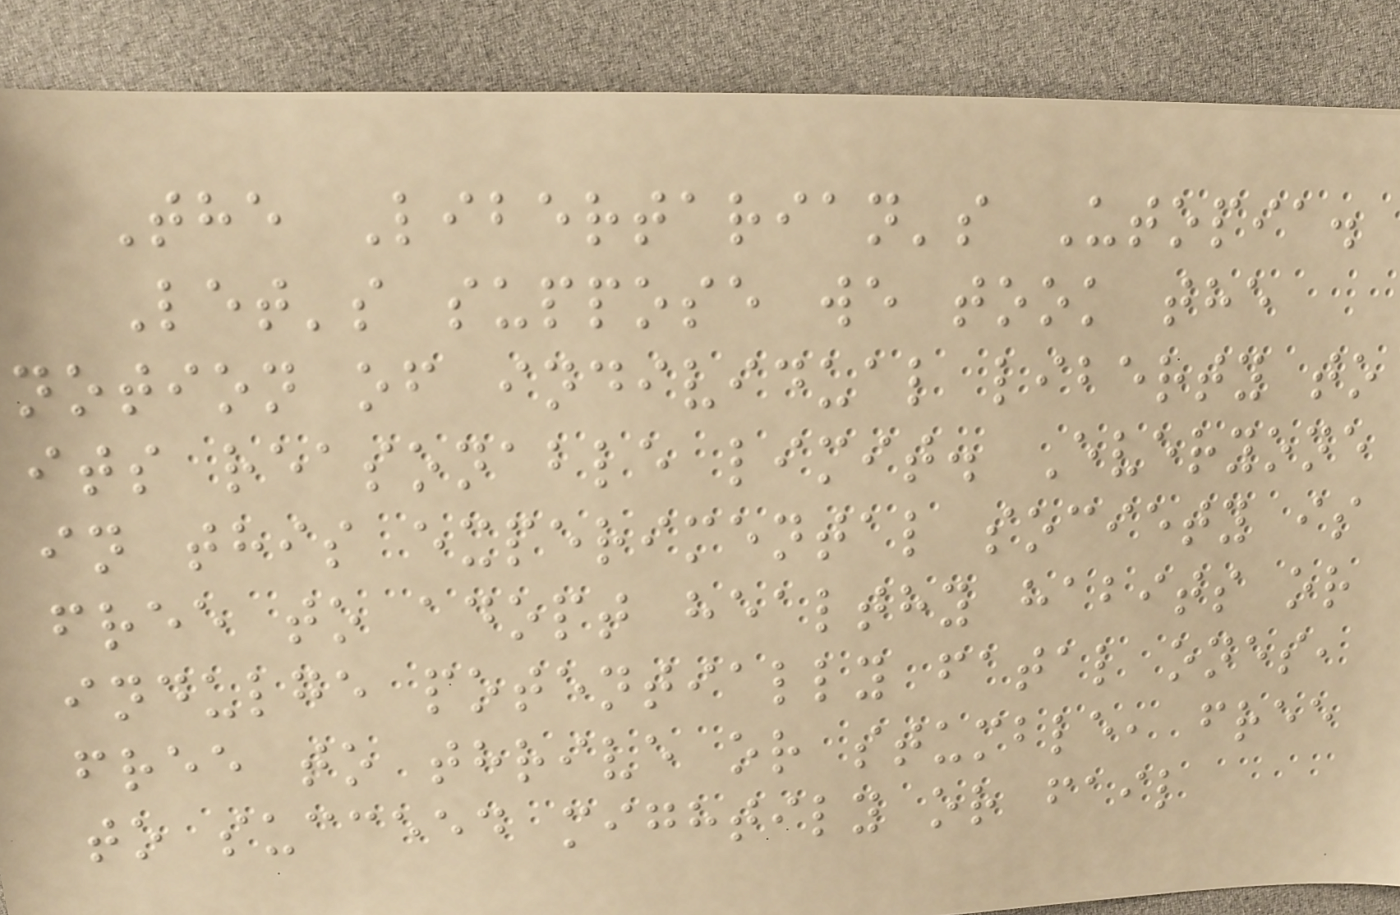The Libertarian's Utopia.
Let's suppose we took the
notion of individual liberty to
its reasonable limit. Everyone
in this experimental society is
free to adopt healthy habits or
indulge potentially fatal ones,
free to thrive or stumble, free
to succeed mightily or fail
